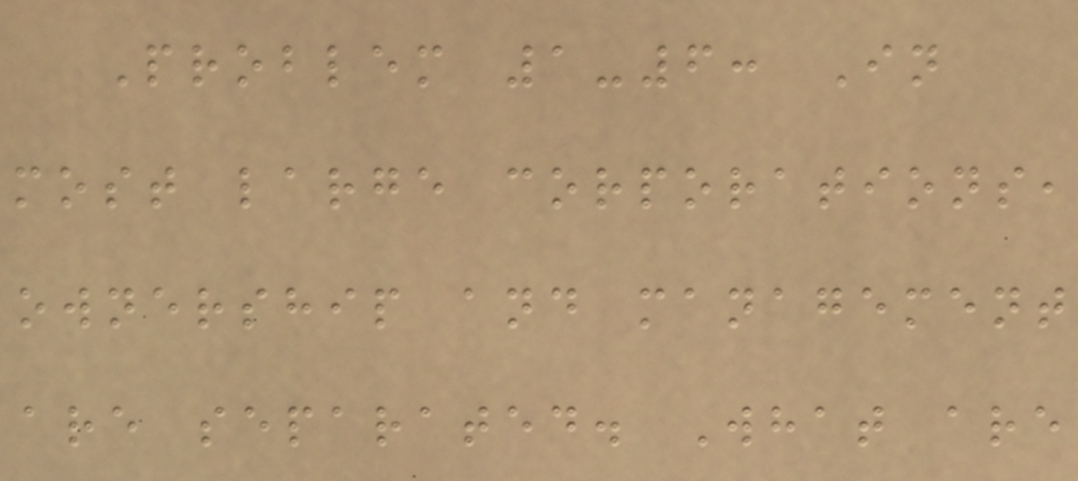Problem 1-6: In
most large corporations,
ownership and management
are separated. What are
